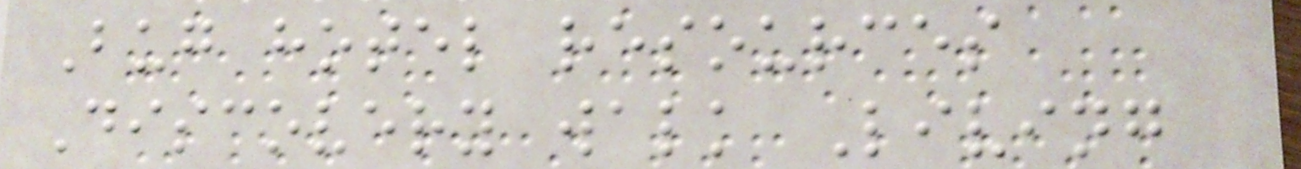Bug hotel resources
Discovery walk Living
